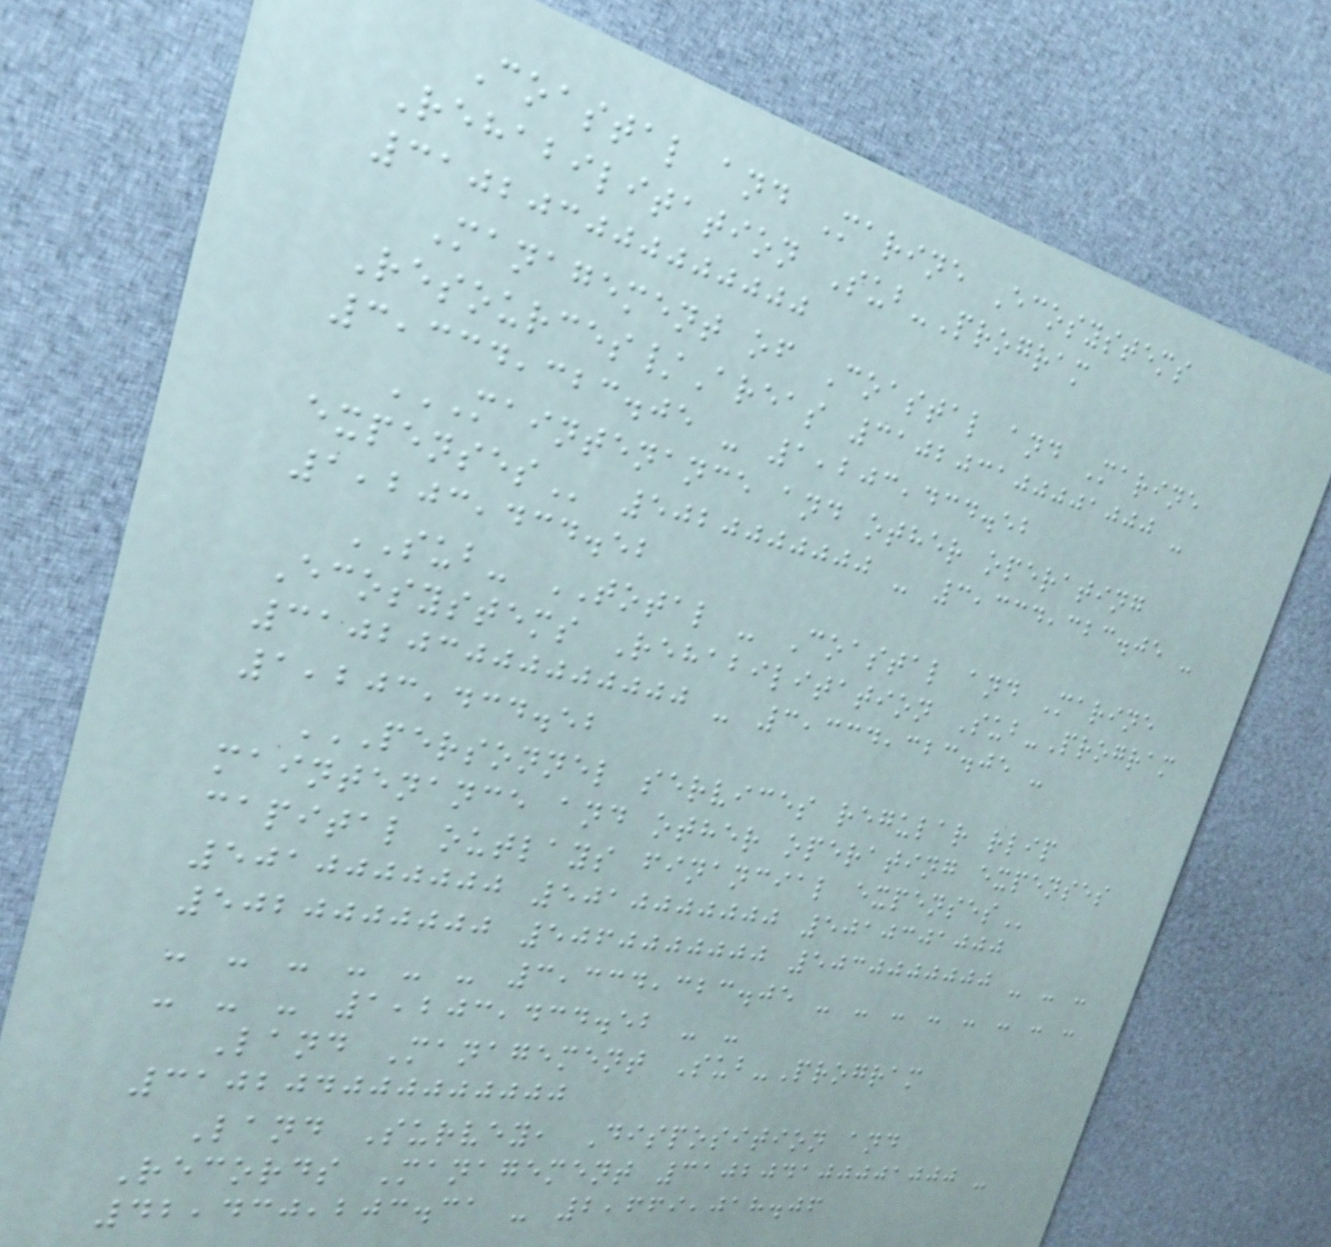Coastal and Marine Ecosystems
Rehabilitation Sub-Program
310203000000000
Management of Coastal and Marine
Resources/Areas 310203100001000 -
3,334,323.05 - 1,203,434.52
MAINTENANCE AND OTHER OPERATING
EXPENSES 5020000000 - 3,334,323.05 -
1,203,434.52
SUB- TOTAL - Coastal and Marine
Ecosystems Rehabilitation Sub-Program
310203000000000 - 3,334,323.05 -
1,203,434.52
PERSONNEL SERVICES REGULAR RLIP
MAINTENANCE AND OTHER OPERATING EXPENSES
CAPITAL OUTLAYS FINANCIAL EXPENSES
5010000000 5010000000 5010301000
5020000000 5060000000 5030000000 - - -
- - - - - - 3,334,323.05 - - - - - - - -
- - - 1,203,434.52 - -
Land Management Sub-Program
310204000000000
Land Survey, Disposition and
Records Management 310204100001000 -
42,430,203.31 - 2,669,018.06
